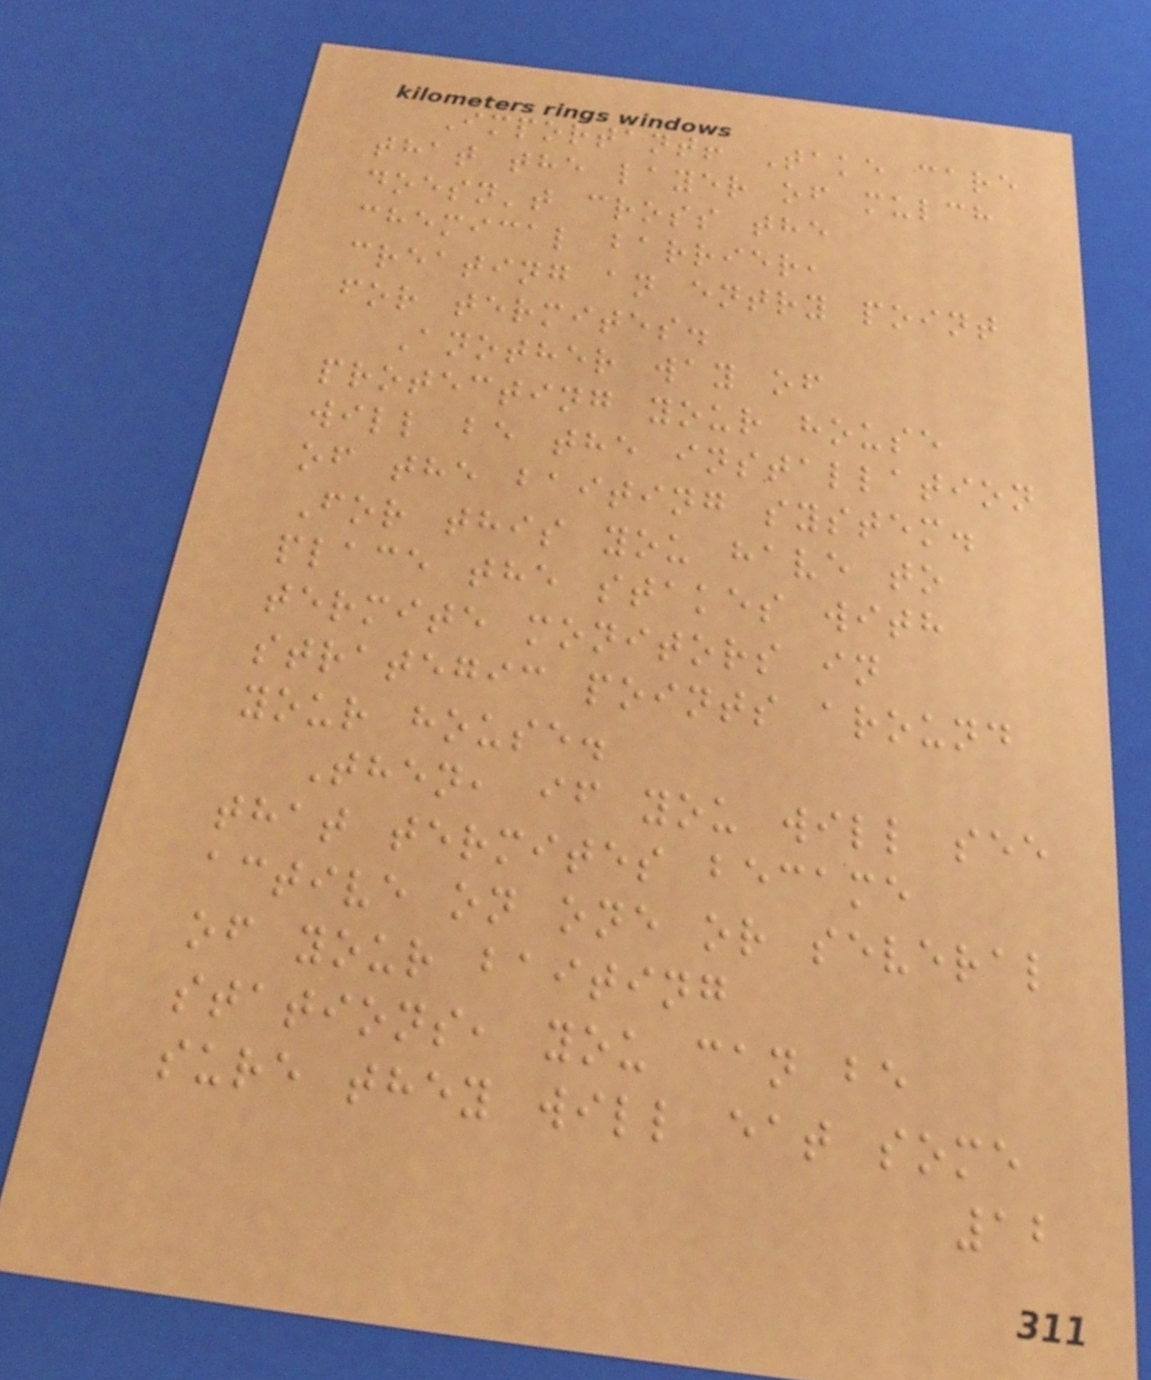Important! Take care
that the layer of mulch
doesn't cross the
chemical barrier,
creating an entry point
for termites.
Another way of
protecting your house
will be the installation
of the baiting system.
For this you have to
place the stakes with
termite monitors in
strategic points around
your house.
Then, if you will see
that termites became
active on one or several
of your baiting
stations, you can be
sure they will eat some
12
